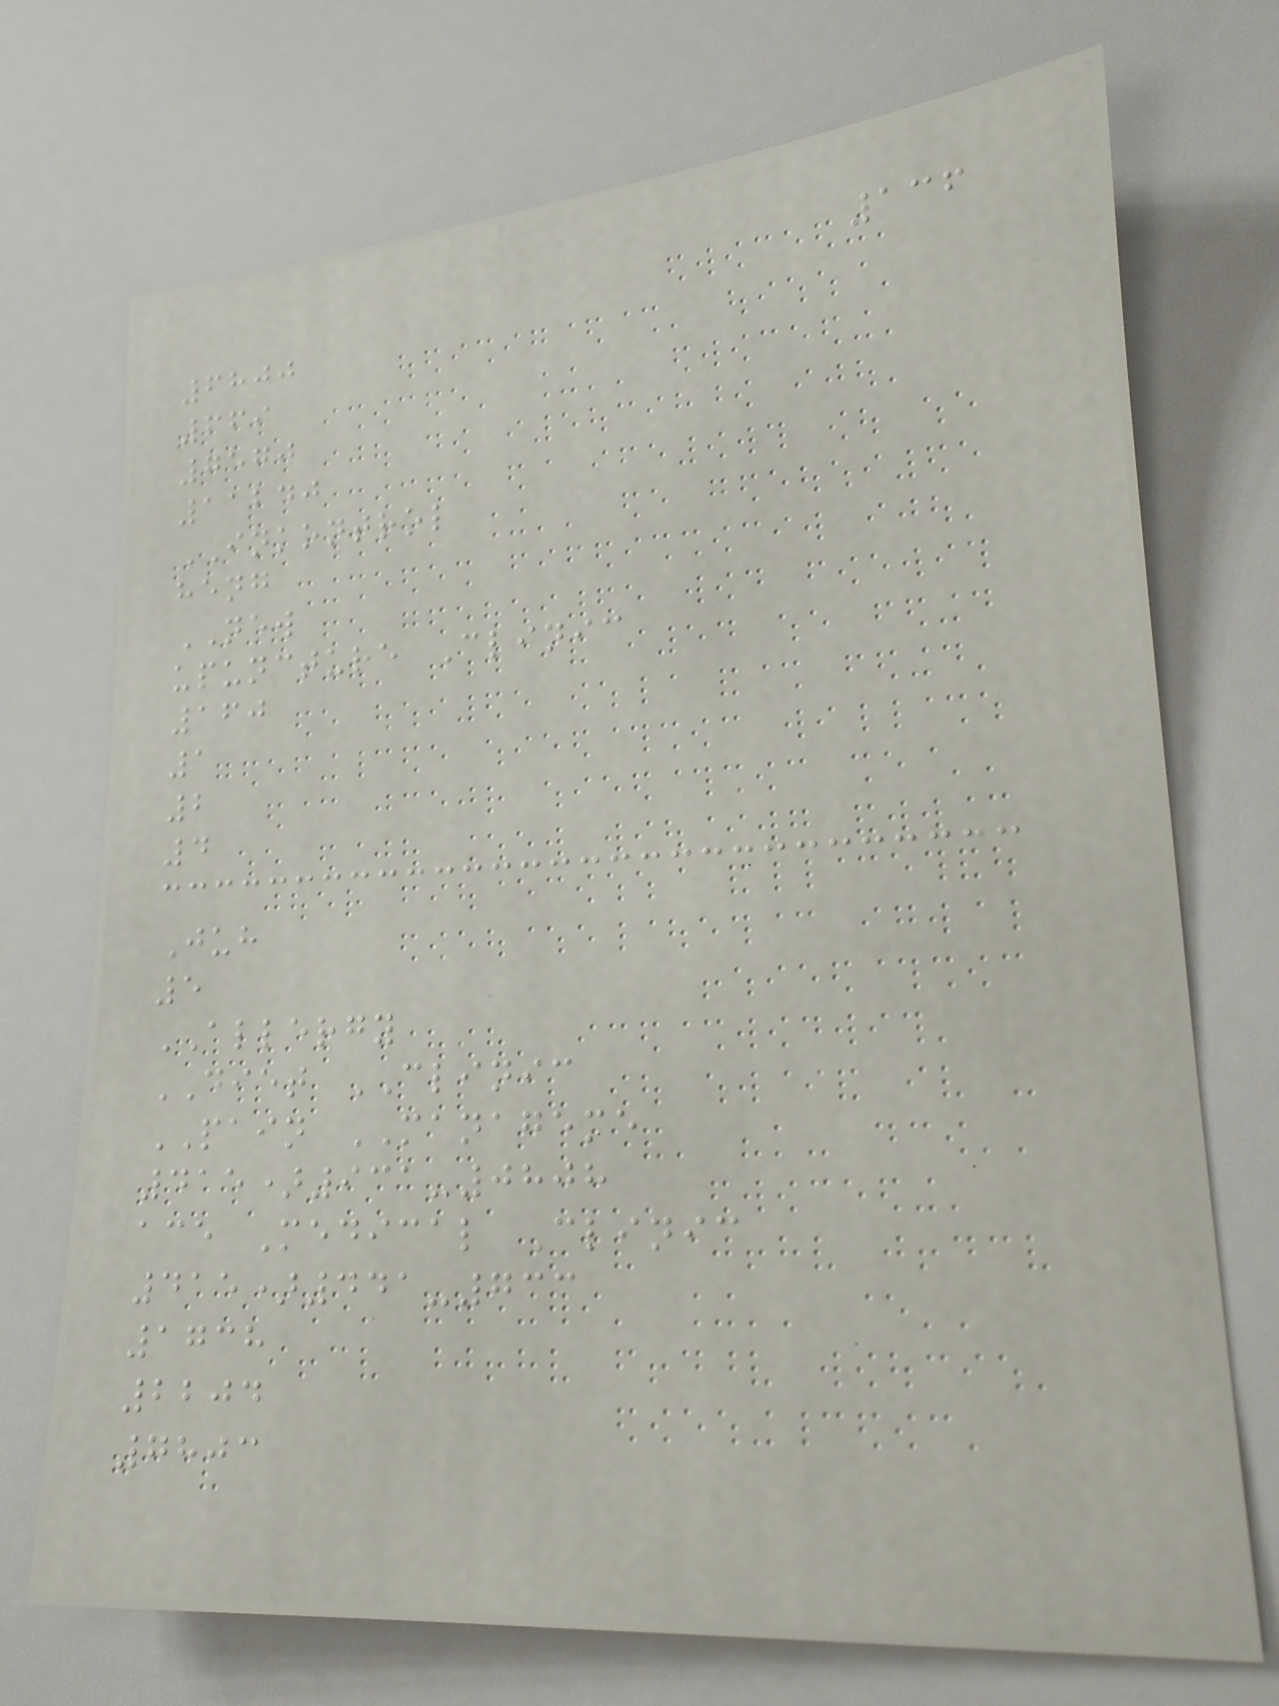136
6800
669
7570
11240
INKONTROL
heng
NEW
upuncture Clinic
160
1
2
4
Juh
5
ALLERGY
DIET CLINIC
PAIN MANAGEME
415)931-0808
ace Medical Clinic
415)441-733
1738
2204
7803
